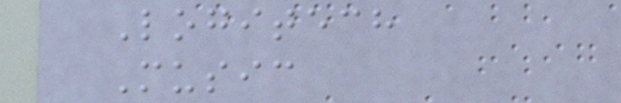Logitech
Music
